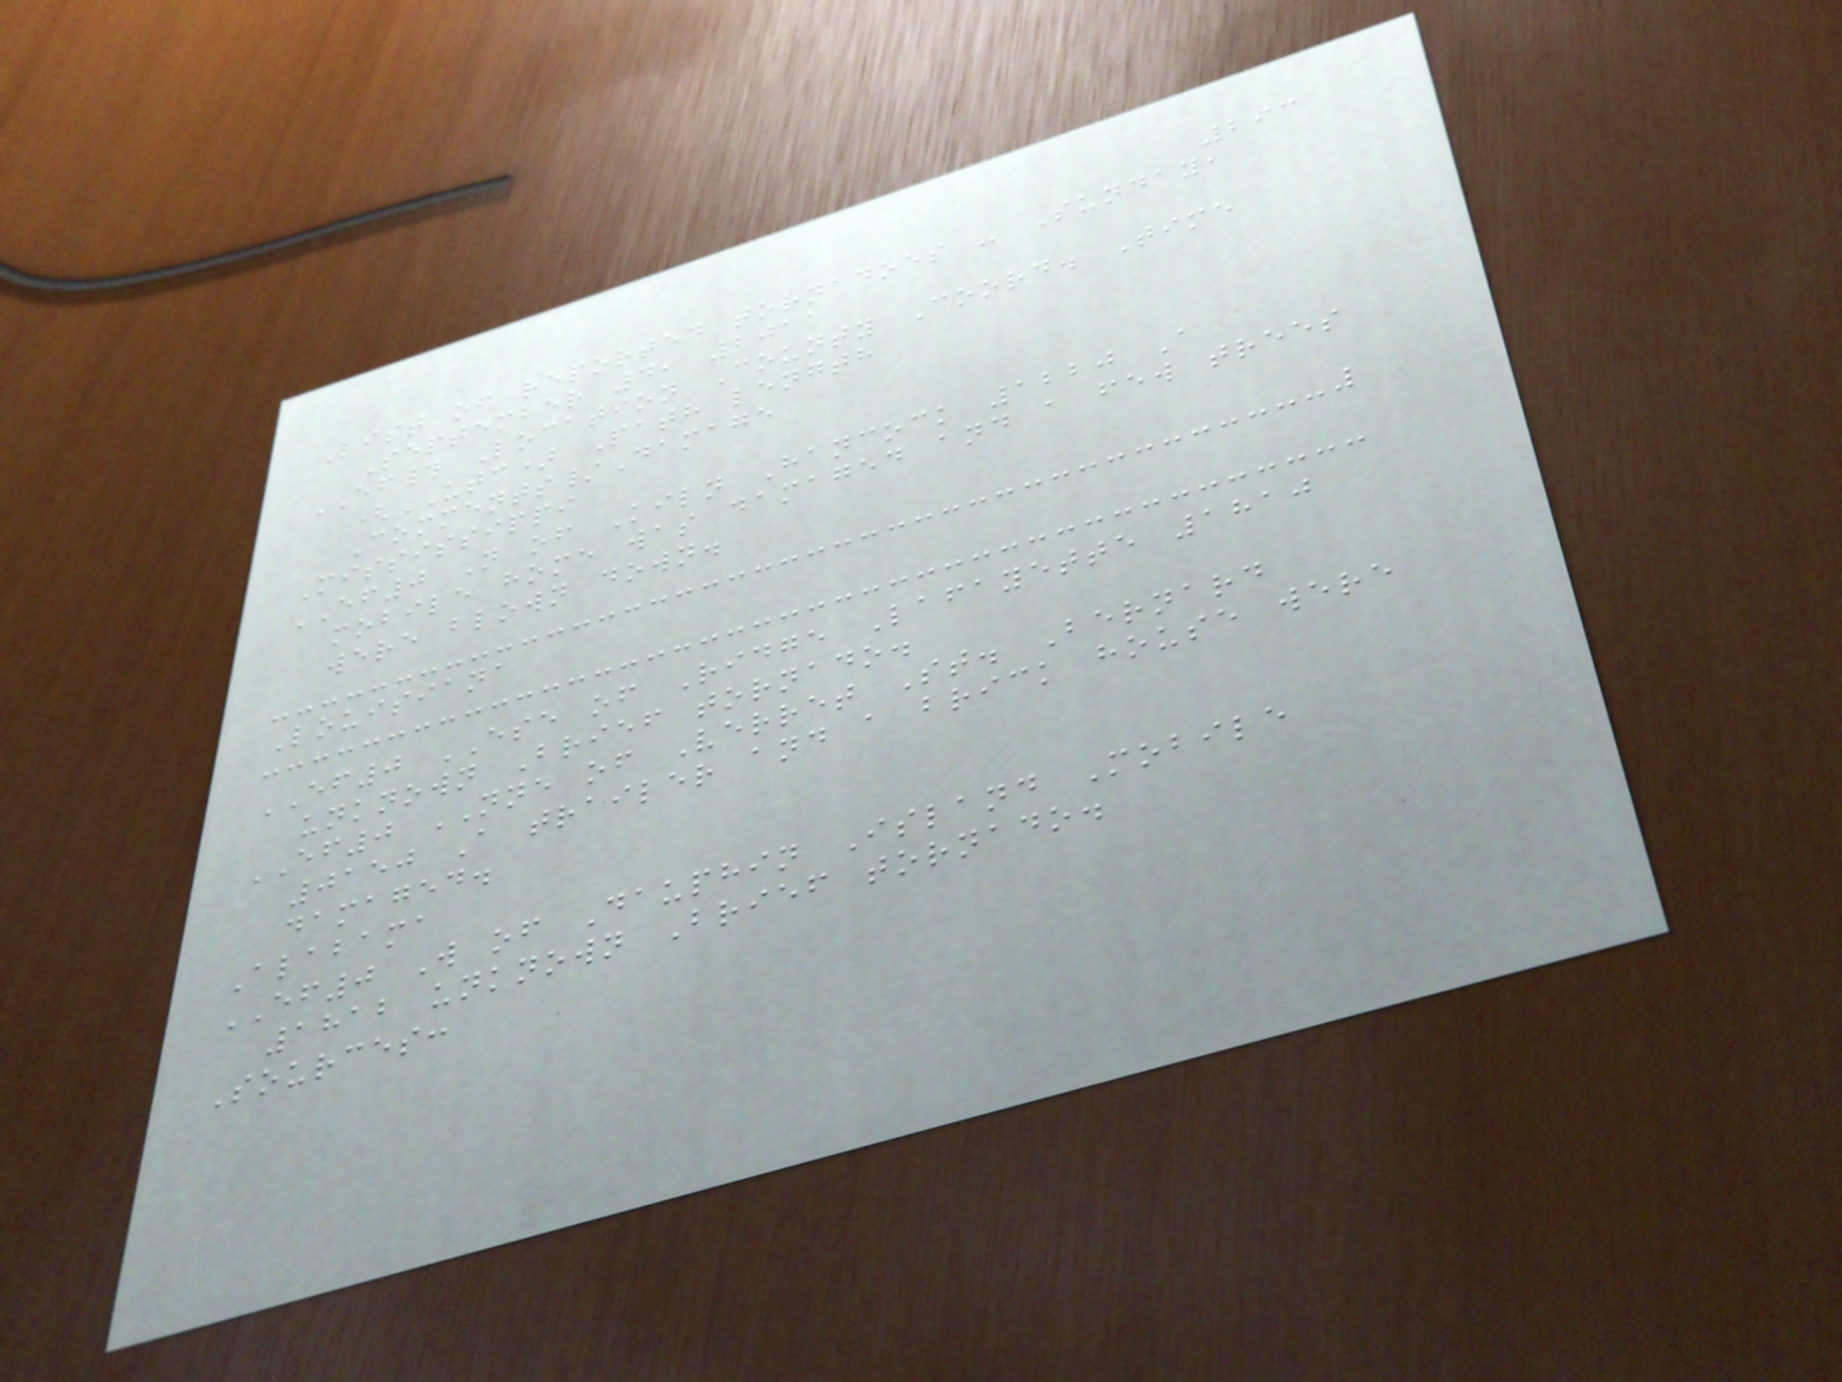293
List of reported tornadoes - Sunday,
September 4, 2011
EF# Location County Coord. Time
(UTC) Path length
Comments/Damage
Mississippi
EF0 N of Kiln Hancock 1220 A
mobile home was damaged and a few trees
were blown down.
Louisiana
EF0 ESE of Ridge Lafayette 1810
unknown Brief tornado.
EF0 NNE of Verret St. Bernard
0150 A trailer and a brick house were
damaged.
Alabama
EF0 W of Dauphin Island Mobile
1812 unknown Brief tornado.
Sources:
